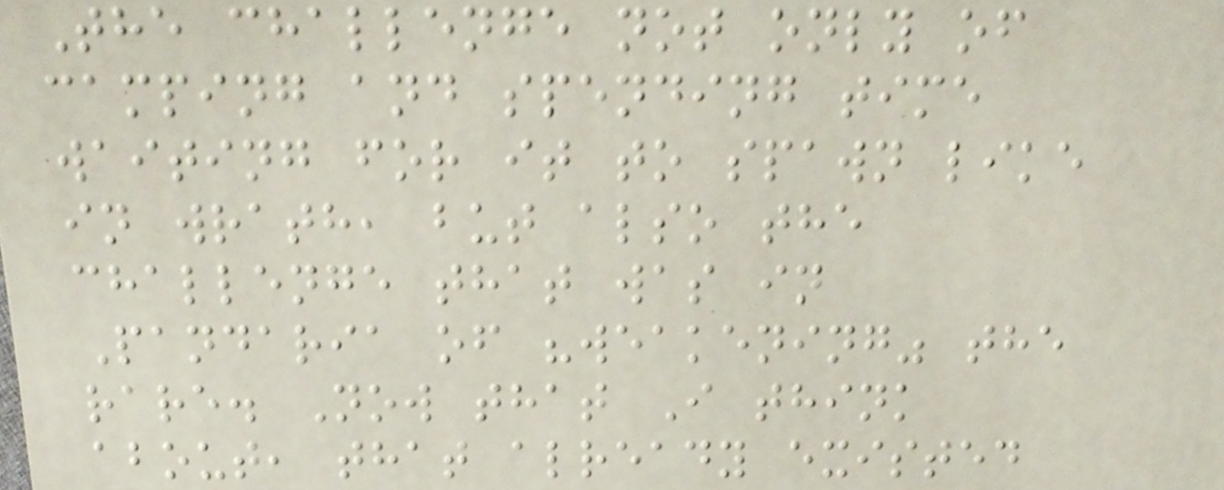The challenge not only of
camping and spending time
waiting for it to spawn like
in wrath, but also the
challenge that was in
Pandaria of "weakening" the
rare. Now that I think
about, that already existed
